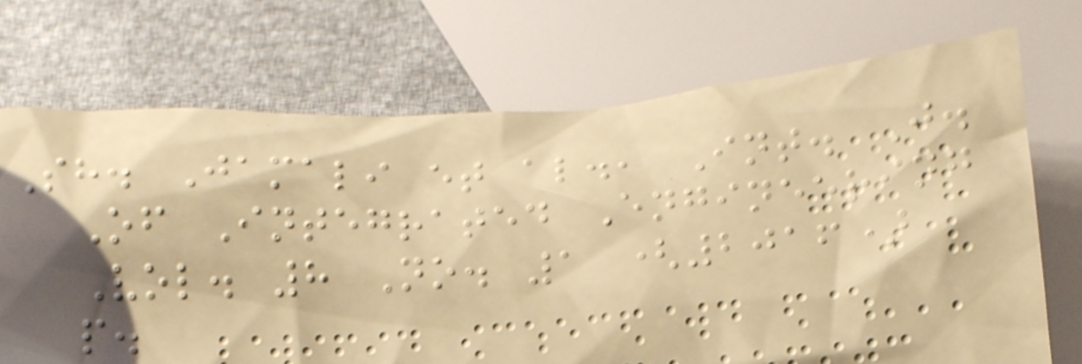Sh. Jamali et al., Int. J.
Of Integrated Engineering
Vol. 8 No. 1 (2016)
p.
